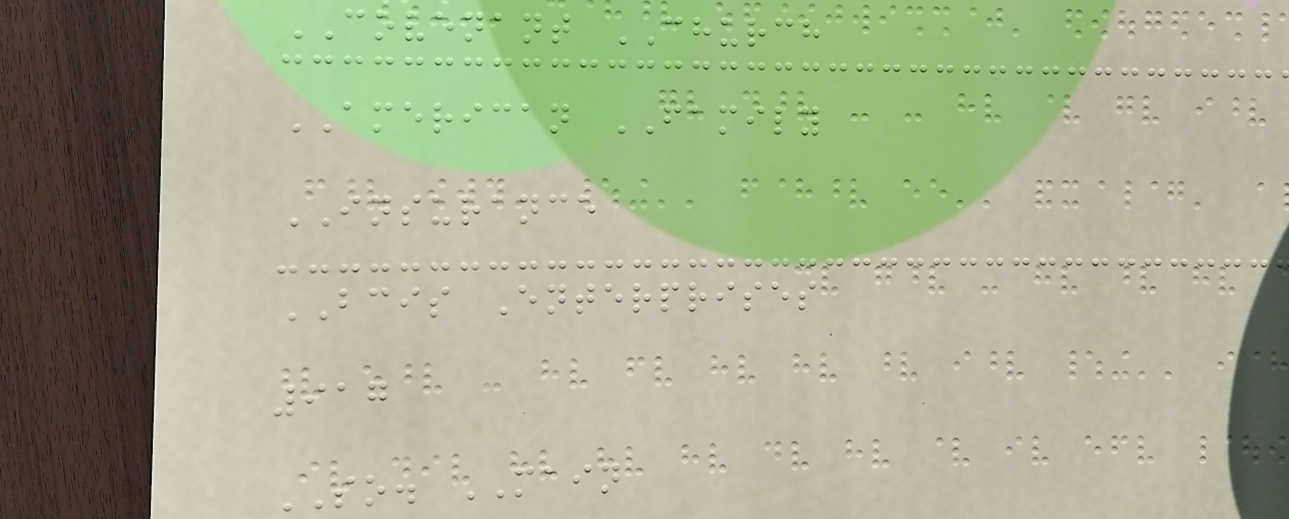COVENANT CHURCH
AMERICAN FAMILY
INSURANCE
BCIS Enterprises
917
SO. MAIN
